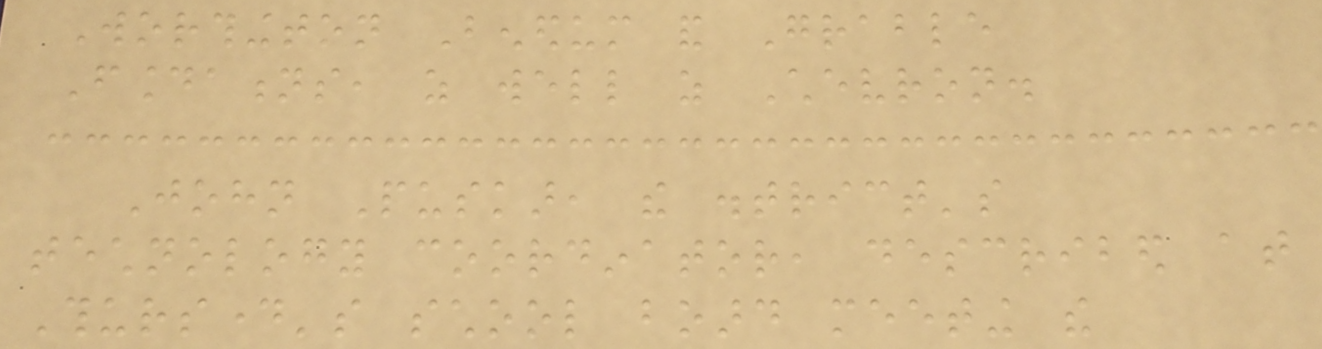Worthington Benedum and Grable
Foundations, as well as Chevron.
John Puskar, the district's
technology coordinator, described at
Thursday's school board meeting the
